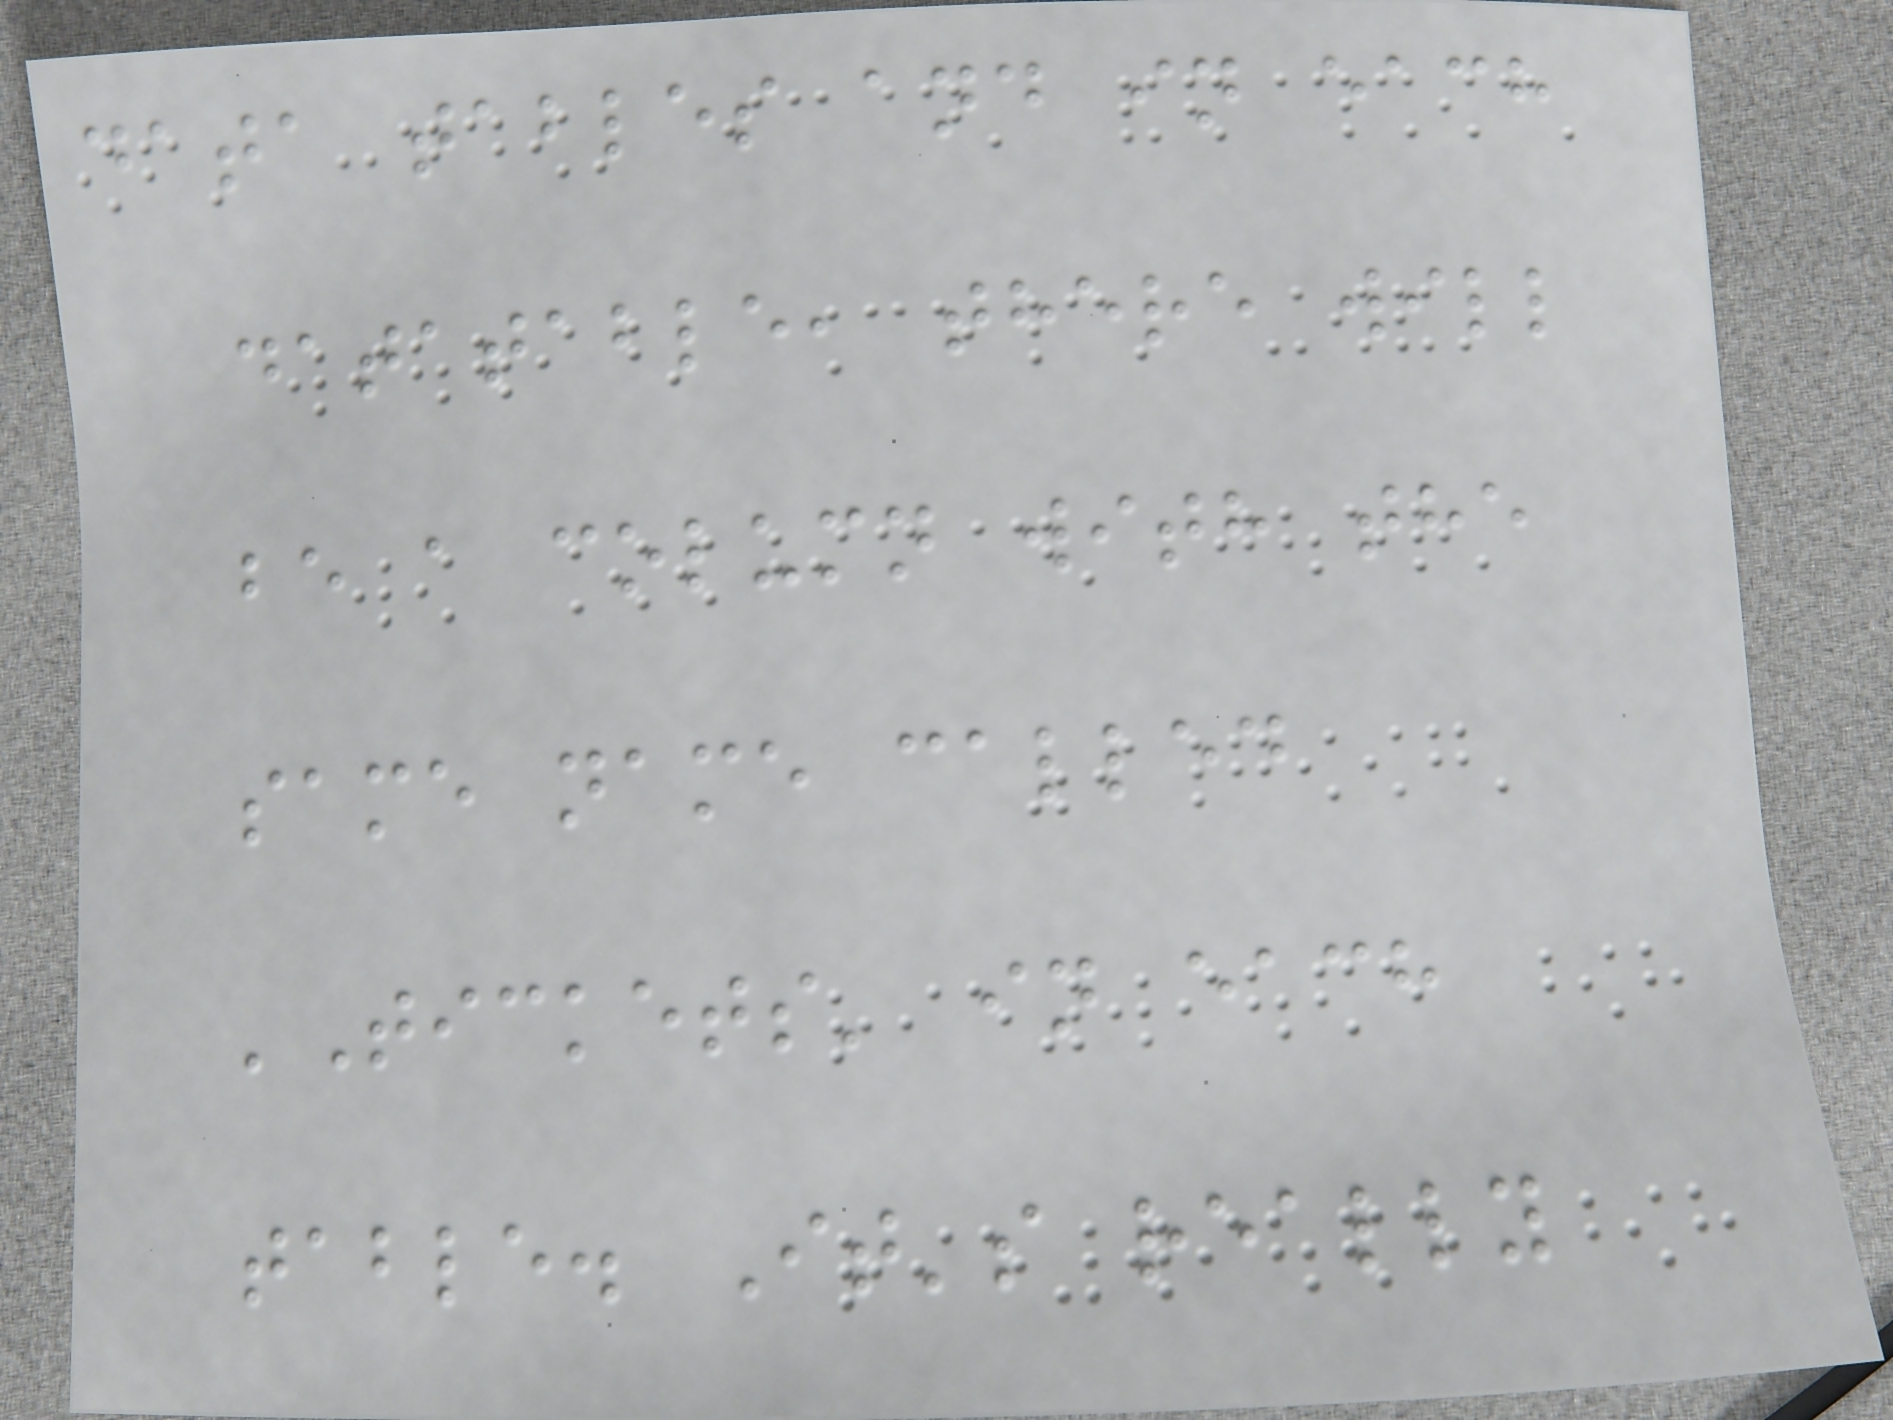data tables and in each
datatable, there will
be a column with the
same name called
'Tickets' in each
table. It's really
